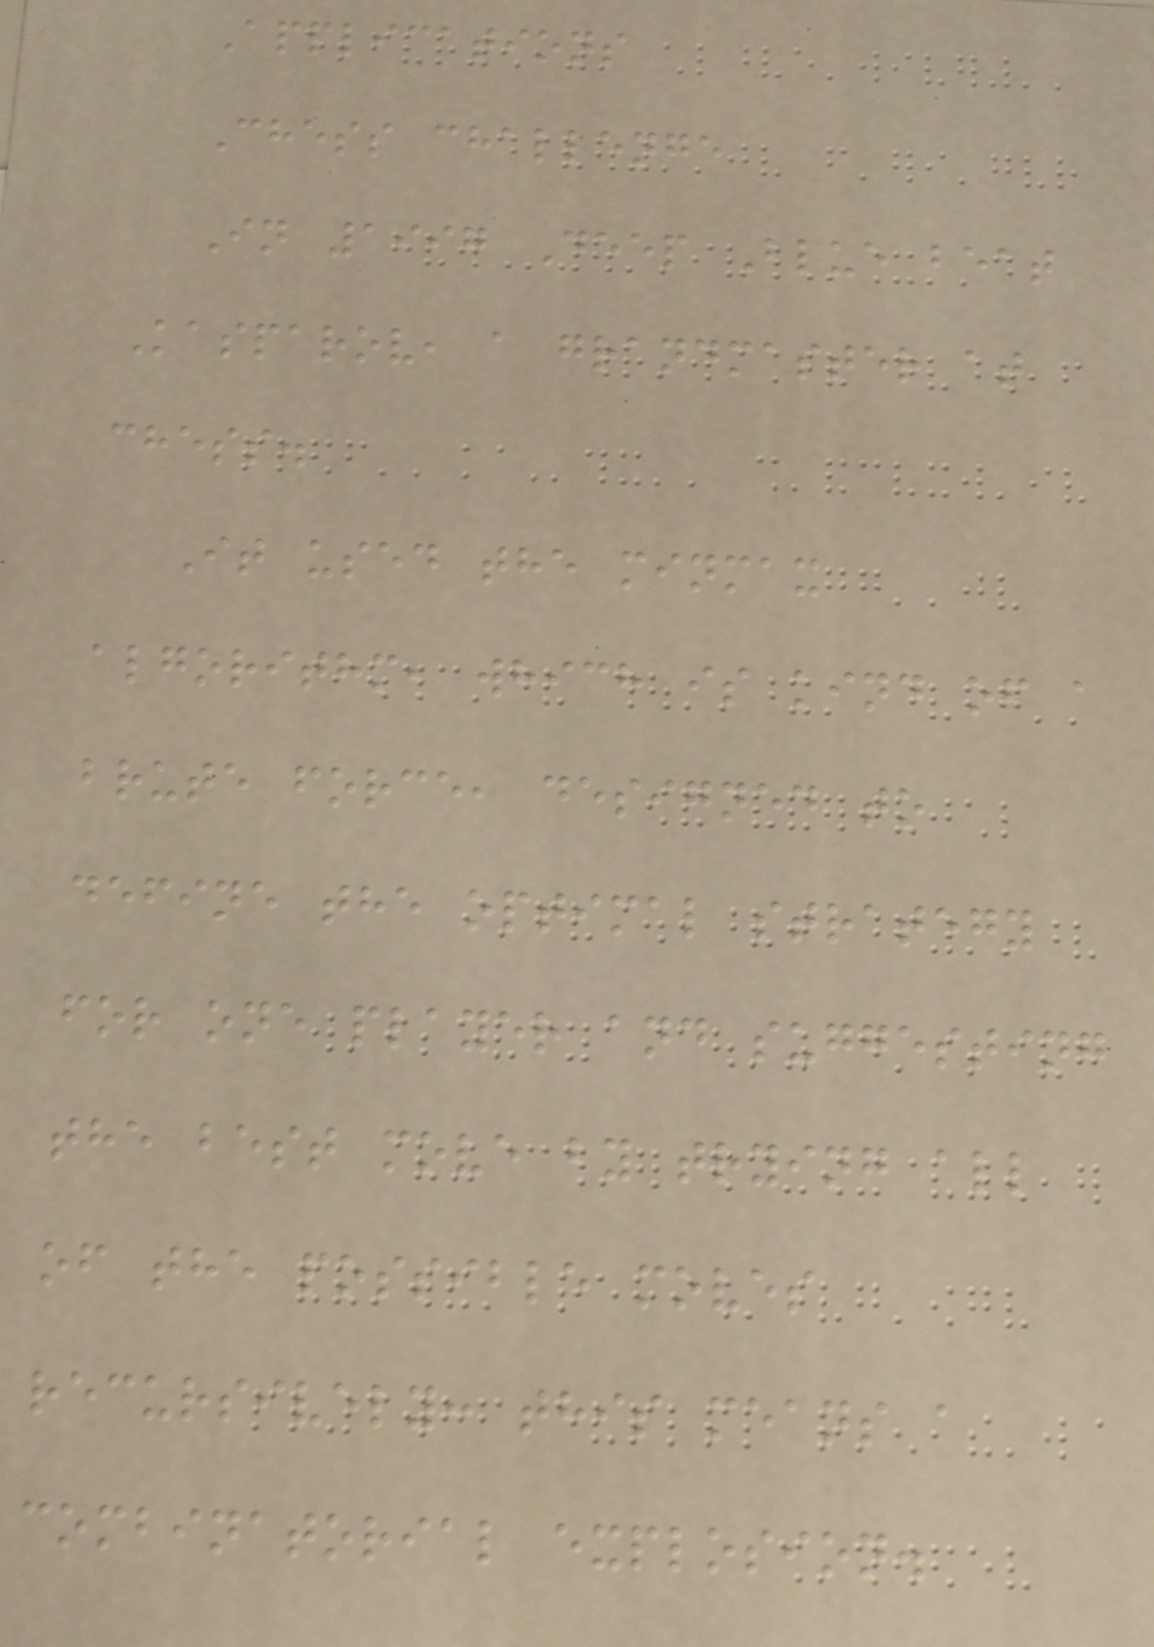Applications
Chess challenge
In 1997 Deep Blue beat
Kasparov, a grandmaster at
chess.
It used the minmax
algorithm, which is kind of a
brute force, designed to
define the optimal strategy
for one player and suggesting
the best move by trying all
of the possible moves
recursively: this means a
combinatorial explosion.
